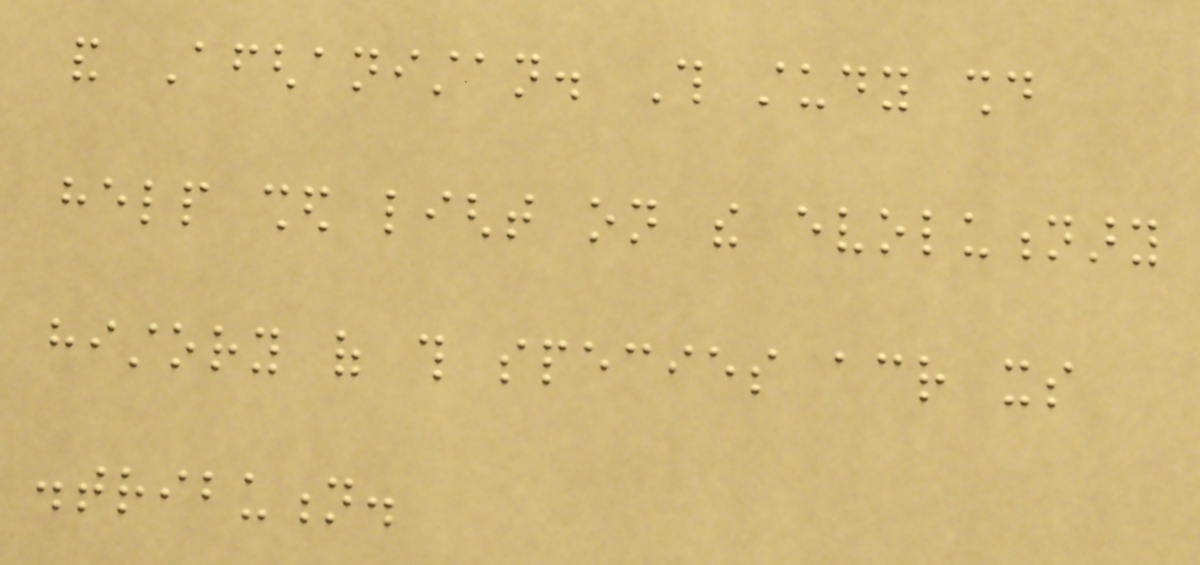and Afghanistan. This study should
help shed light on the evolutionary
history of this species across its
distribution.
